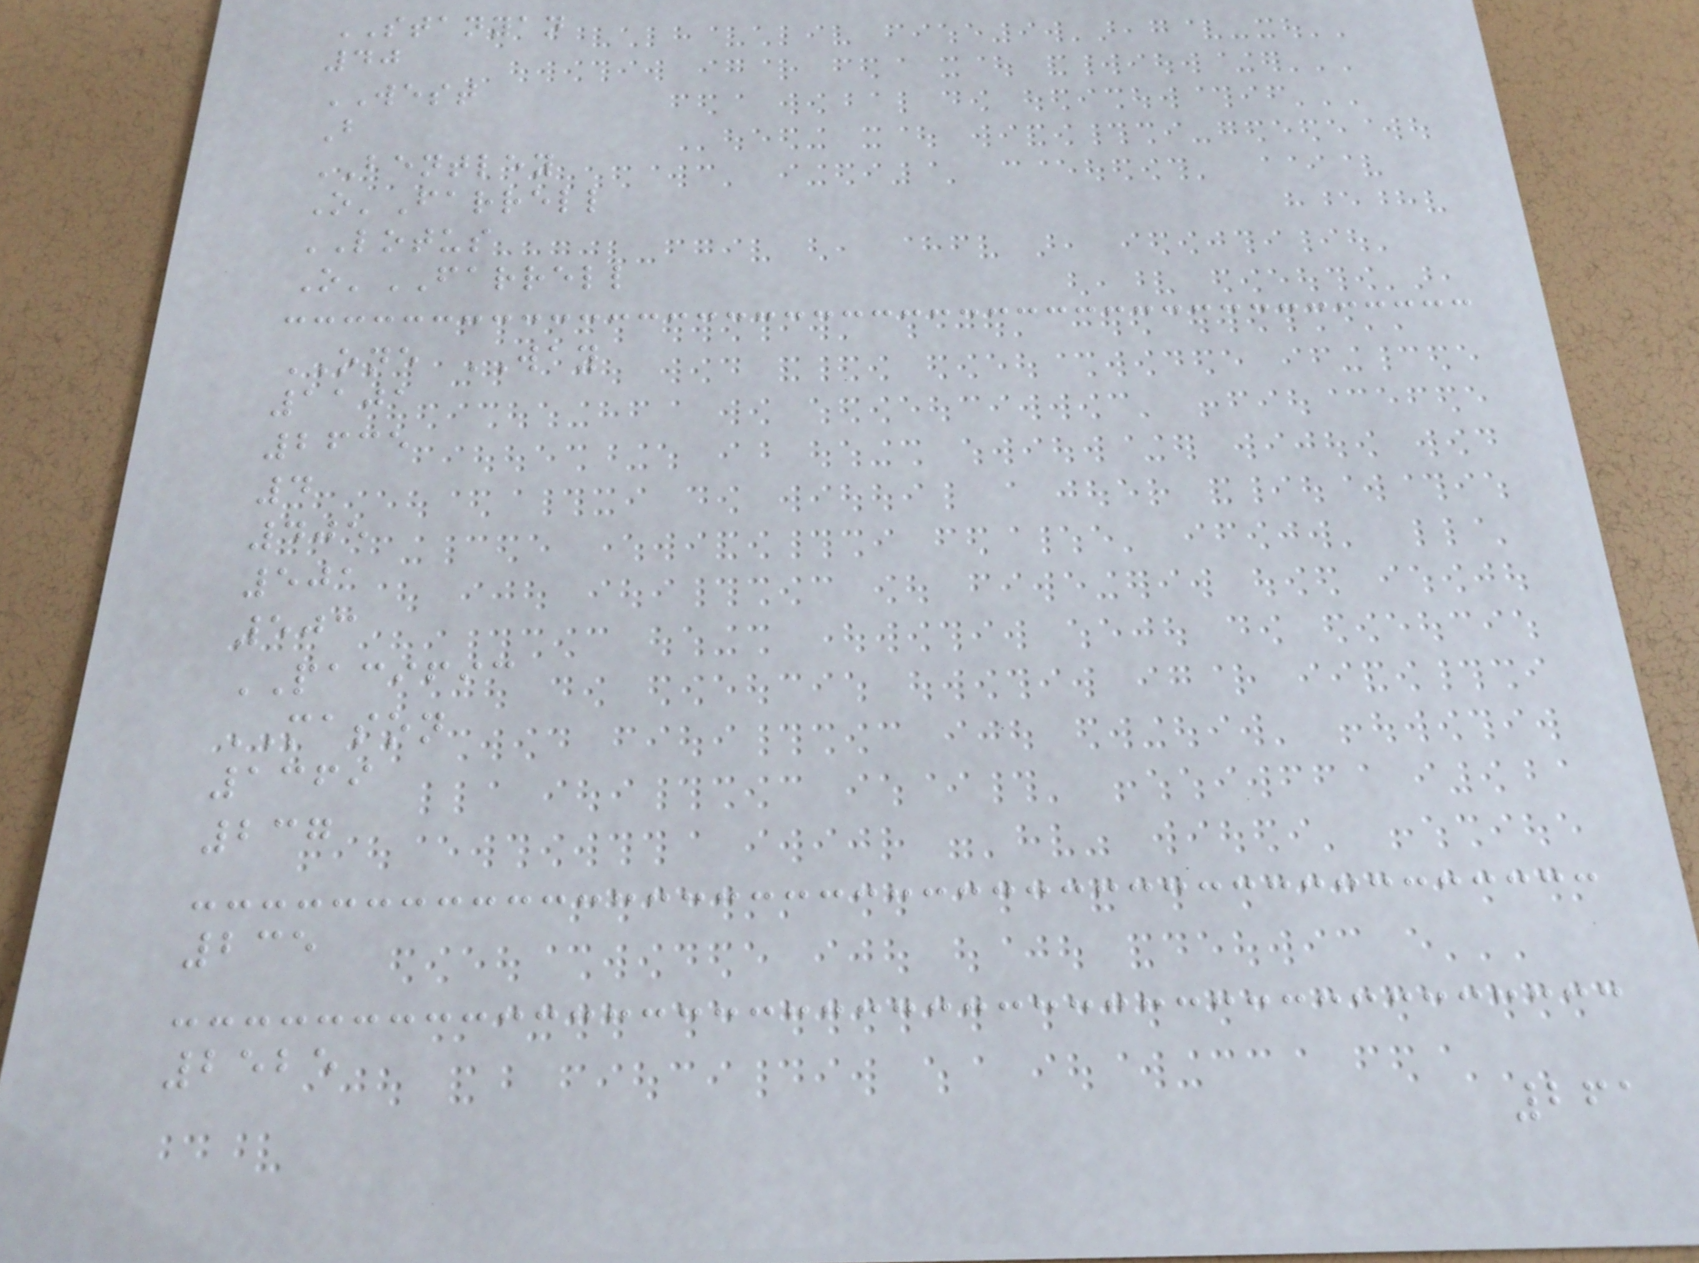STANYAN
40
WEST
B
BENTLEY
O'Farrell
LOTUS
O'FARRELL
ONE WAY
1101
2635
4
405
501
503
PACIFIC
MASON
1369
237
235
2525
261
